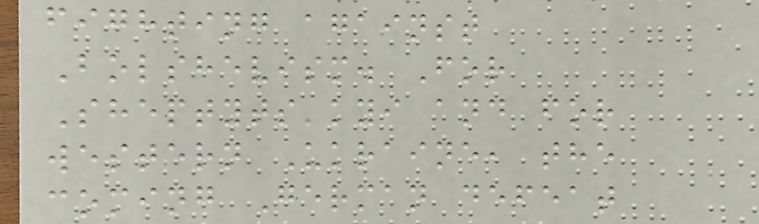fighting against
Bolshevism. For
Sheptyts'kyi and for
western Ukraine, the
coming German defeat
